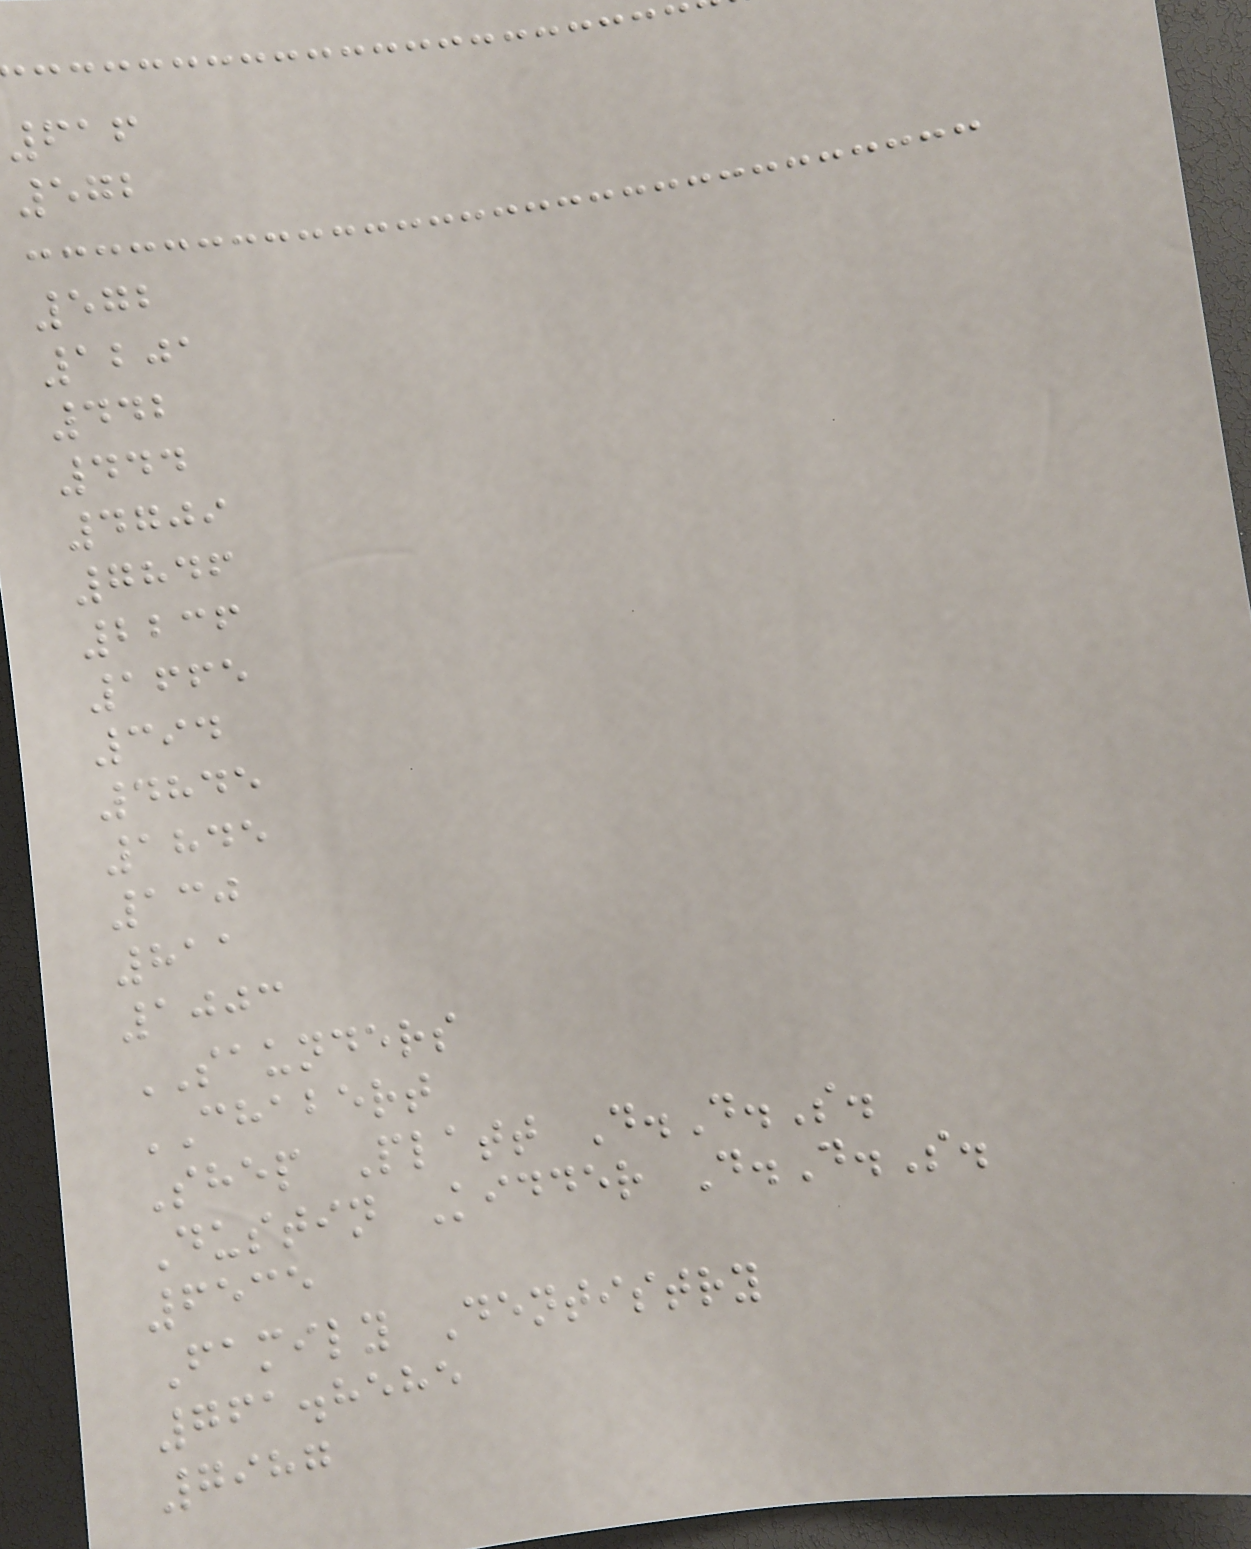616
572
572
1201
442
444
4709
7846
2236
1665
394
4845
1845
130
811
1003
SAUNDERS
CHABERT
Shep Platt D.D.S.
Dustin Kidder D.D.S.
6535
Family Dentistry
761.8585
7987
